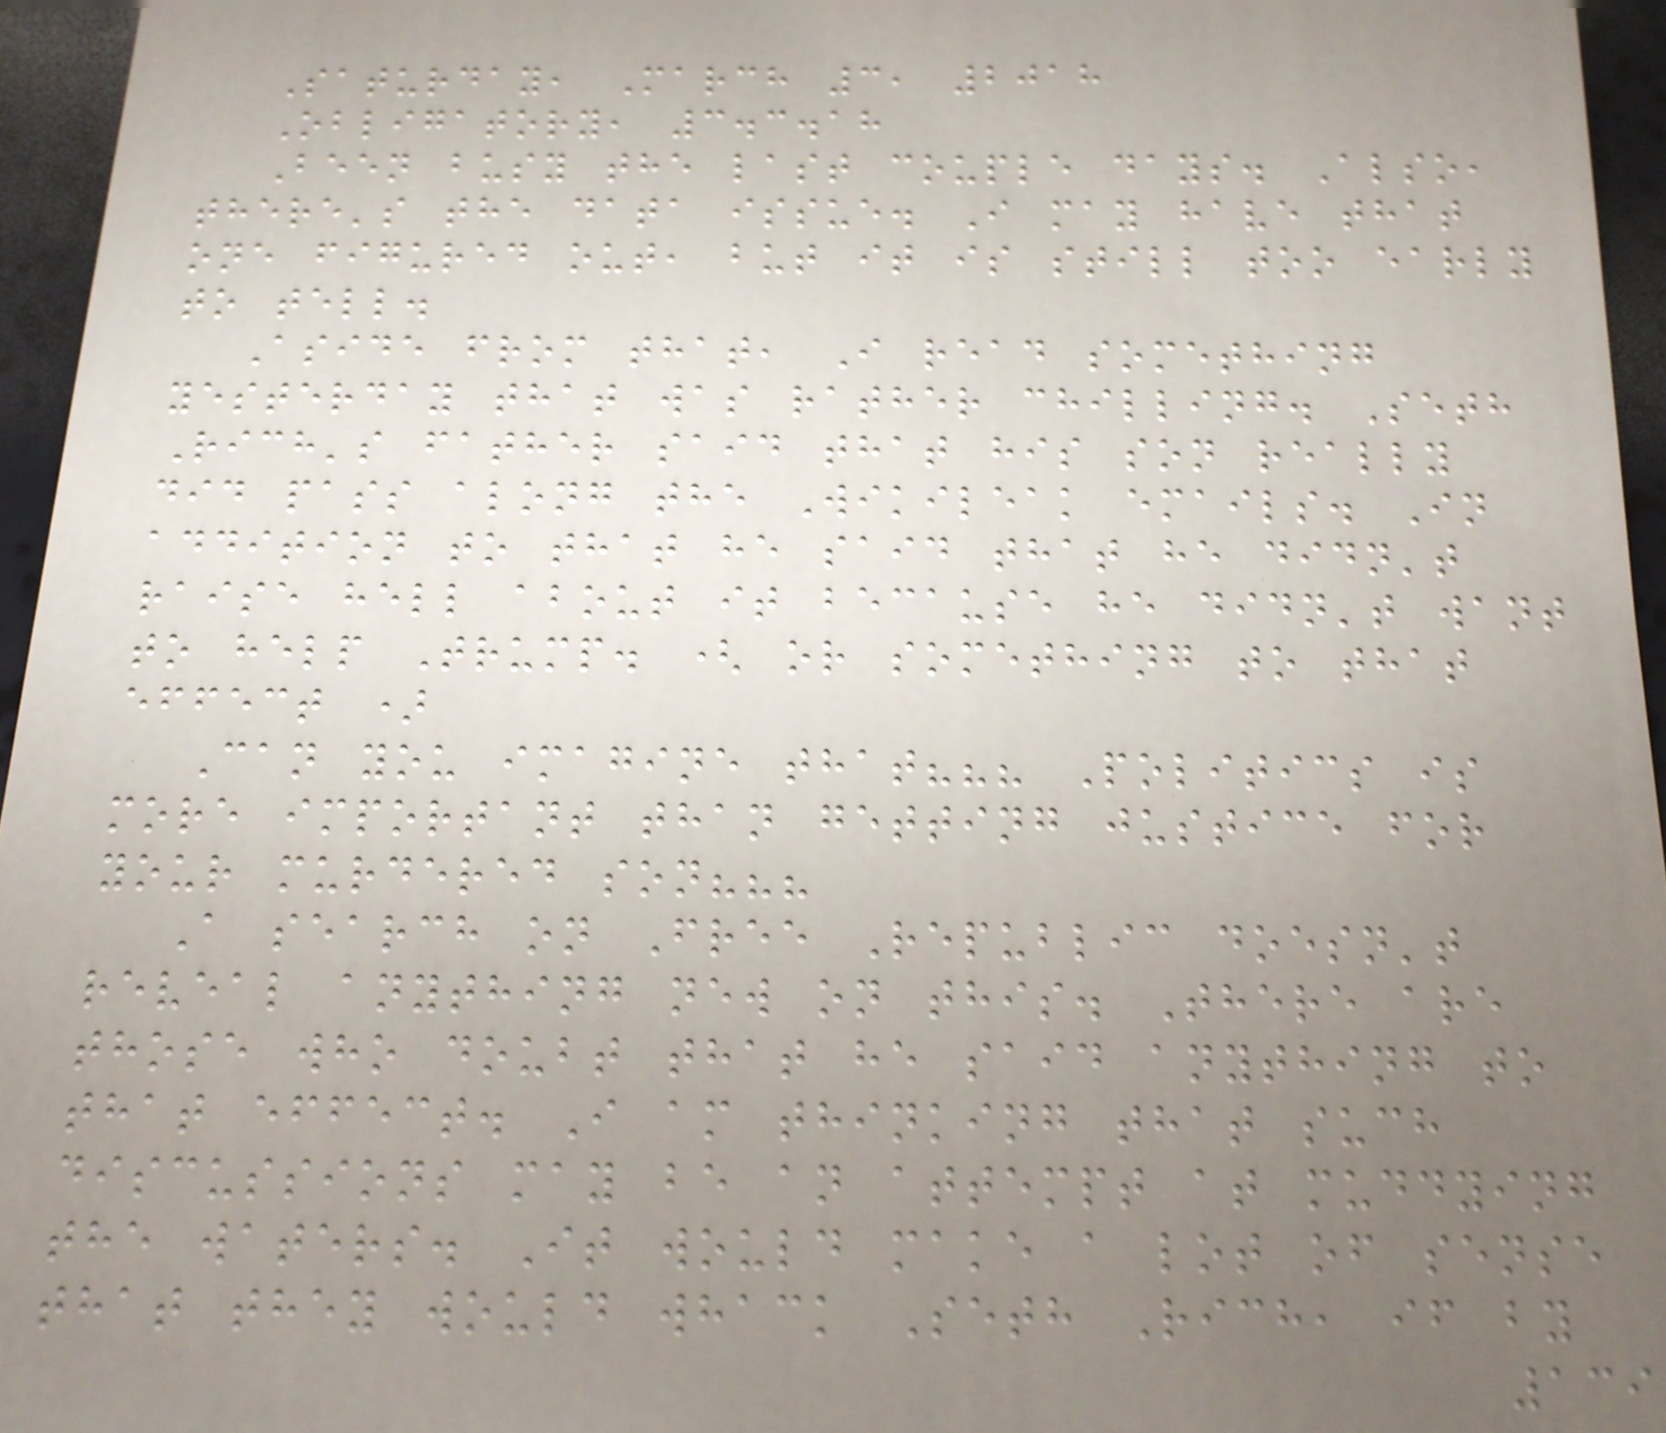Saturday, March 3, 2018
Obligatory, 3.3.18
Been busy the last couple days. Also,
there's the data issue. I may have that
one figured out, but it is still too early
to tell.
Aside from that, I read something
yesterday that was rather chilling. Seth
Rich's father said that his son really
did pass along the Wikileak emails. In
addition to that he said that he didn't
raise hell about it because he didn't want
to help Trump. ( or something to that
effect )
Can you imagine that??? Politics is
more important than getting justice for
your murdered son???
A search on Free Republic doesn't
reveal anything new on this. There are
those who doubt that he said anything to
that effect. I am thinking that such
discussions may be an attempt at muddying
the waters. It would make a lot of sense
that they would whack Seth Rich, if by
139
